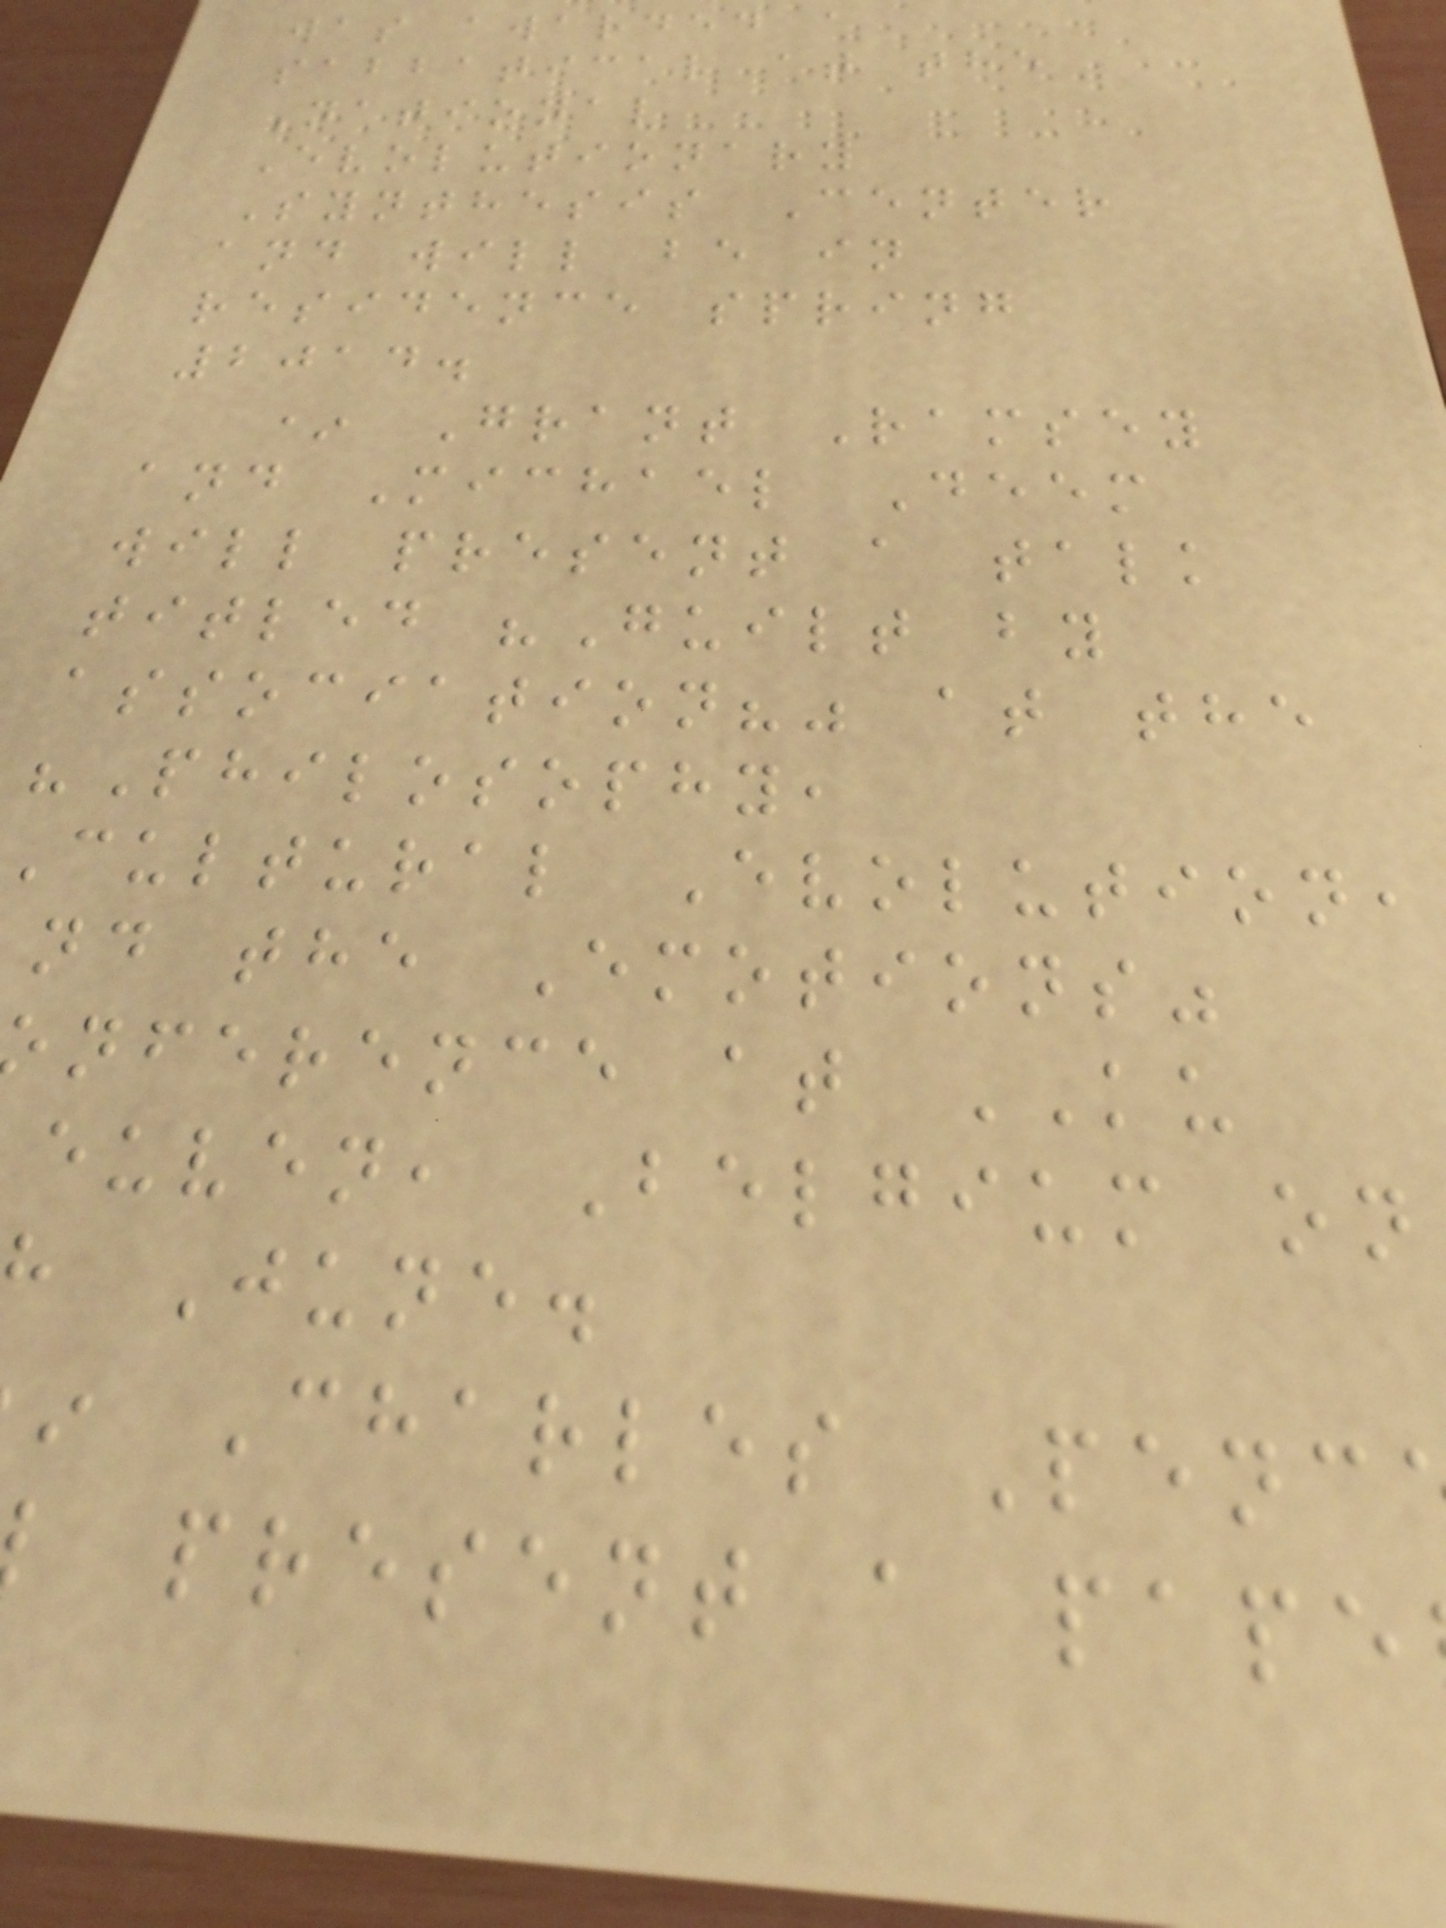was awarded a
sabbatical at the
National
Evolutionary
Synthesis Center
and will be in
residence spring
2014.
* Grant Ramsey
and Michael Deem
will present a talk
titled "Guilt by
association?" at the
"Philosophy,
cultural Evolution,
nd the Emotions"
nference at KU
euven, Belgium on
June.
Charles Penc
present a pape
